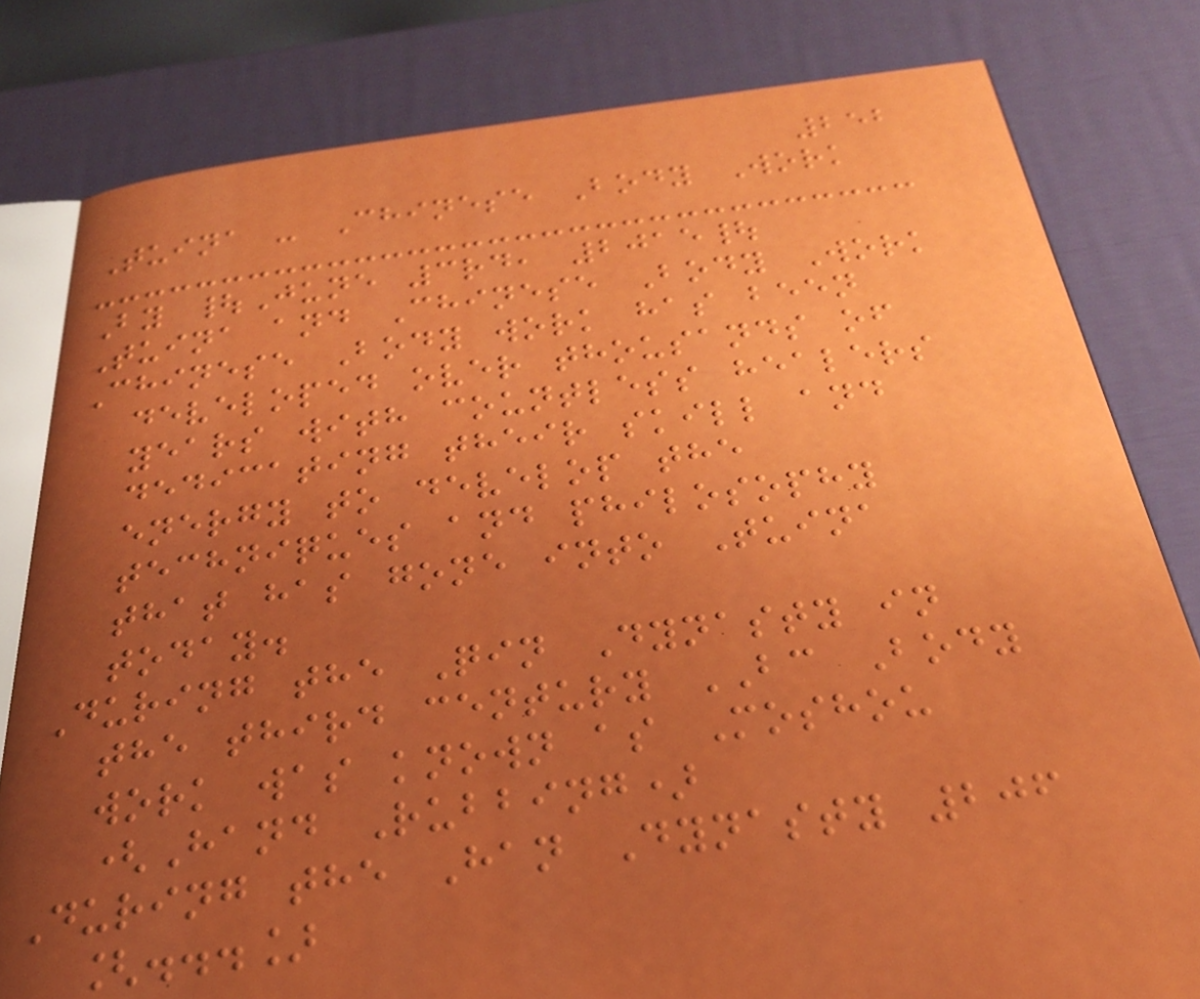252
Tuina - Chinese Body Work
By |June 3rd, 2015|
Tuina and Chinese Body Work
Chinese Body work has been
developed over thousands of
years with countless healers
dedicating their skill and
energy to develop the
techniques and philosophy
that has gone into Tuina
today.
During the Qin Dynasty in
the third century BC Body
work was known as Moshou
(Hand Rubbing)
During the Han Dynasty 206
[...]
